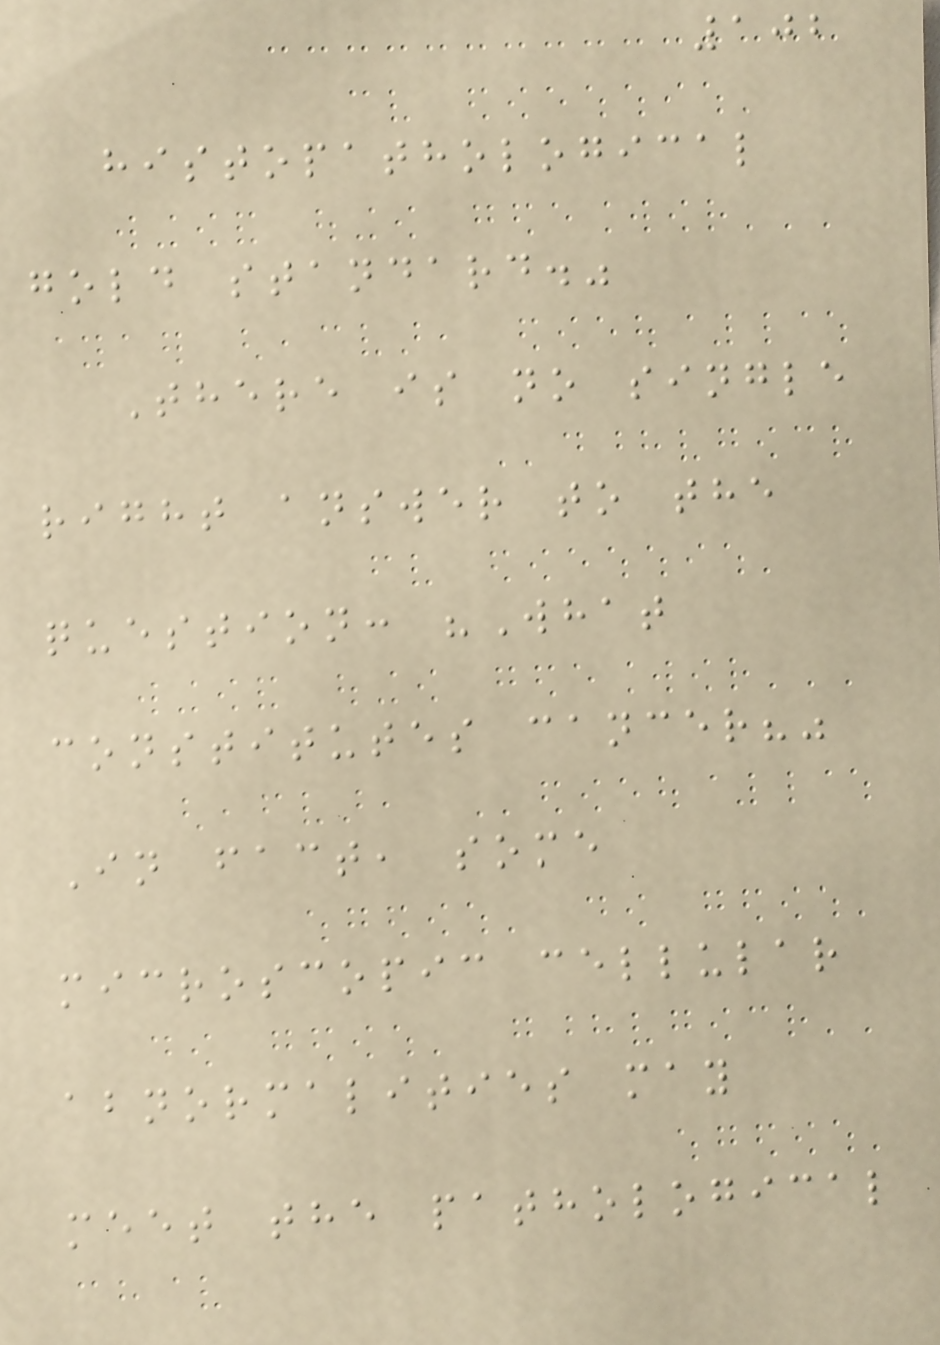102
histopathological
gold standard."
There is no single
right answer to the
question: "What
constitutes cancer?"
In fact, some
microscopic cellular
abnormalities may
meet the pathological
